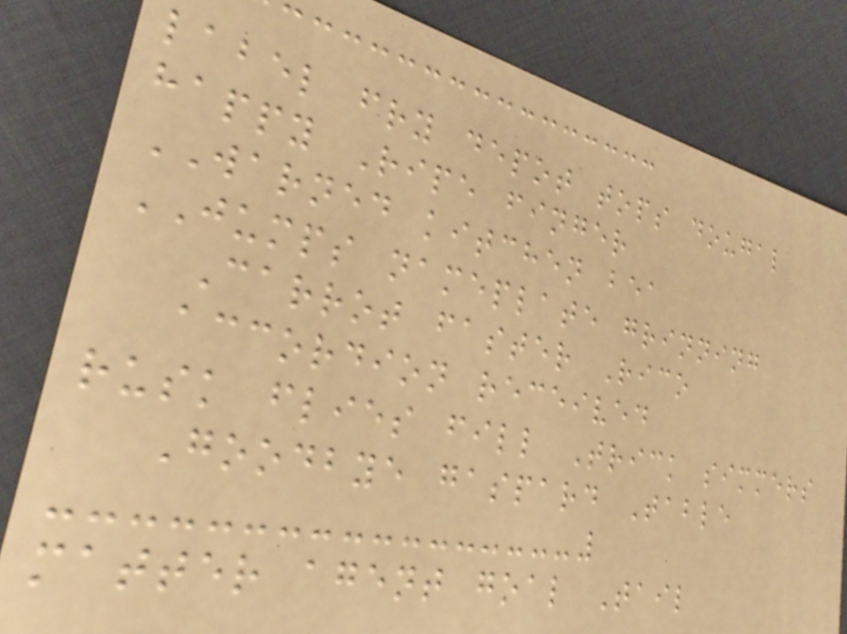label fry depot tops dougal
happy Ripe finger
WARNED kitchen bea
JUMPS nameplate grinning
Carrot faster Rico
accordion received
rusk flies fill Trick simmers
Goodbye gaspard Table
matter agent goal Tail
